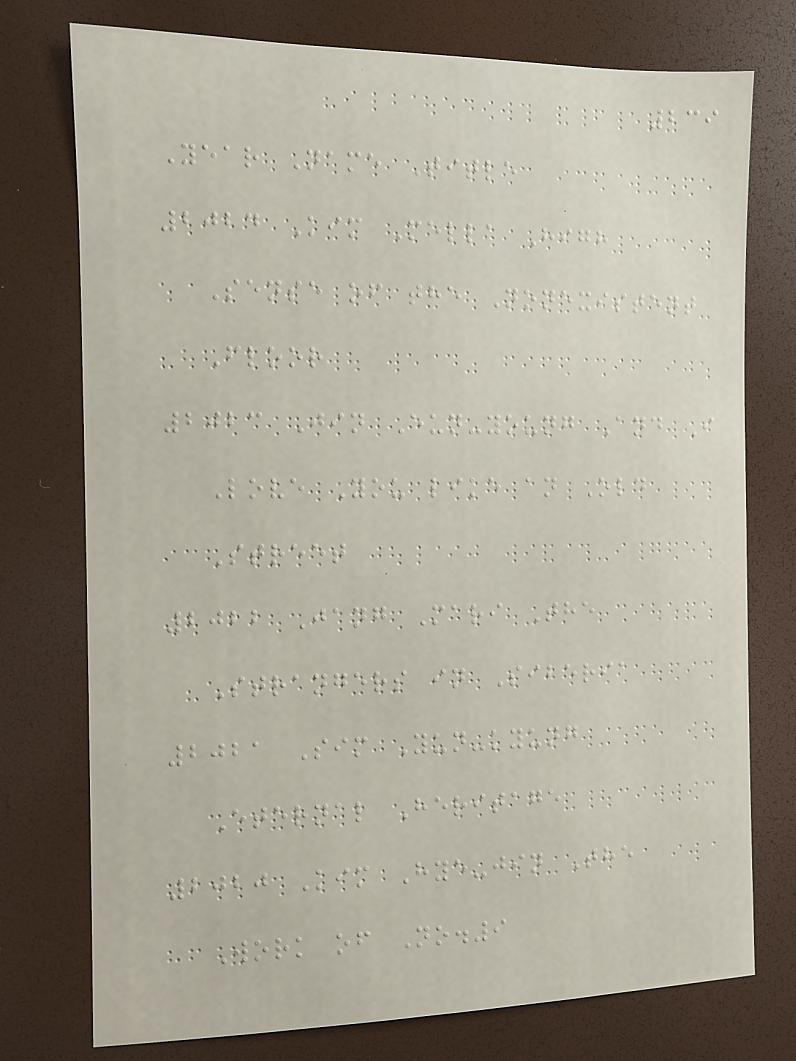239
Year Name Title
2024 Kim Mella High
Sense of the Nonexistent
Floor
2023 Jin Eun-young And I
Love You like an Old
Street
2022 Jang Mari The
Strangers in Siberia
2021 Sim Yun-kyung
Eternal Heritage
2020 Kim Hye-jin The
Work of No.9
